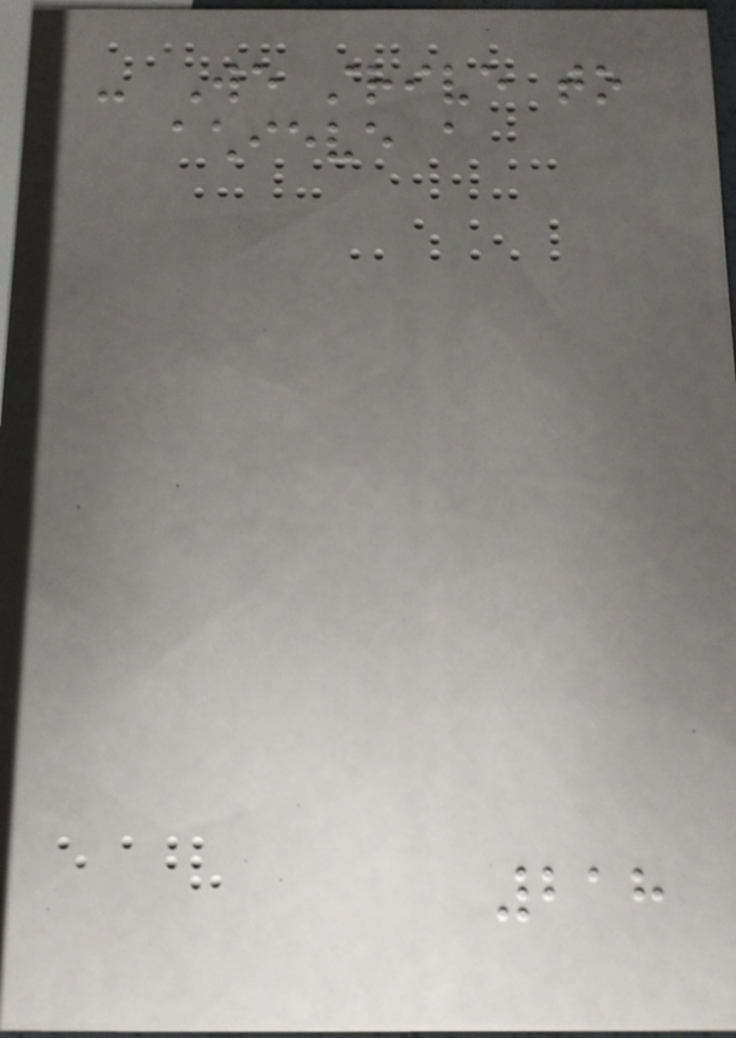- We strive to
achieve a
218
